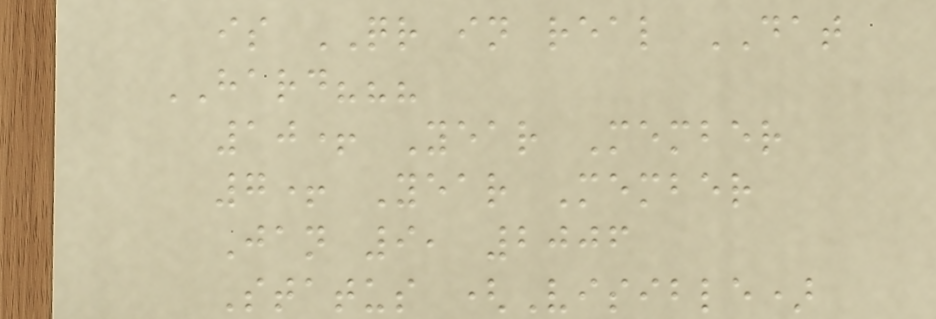is QR in real DAT
HARD???
10+ Year Member
7+ Year Member
Jan 9, 2006
Status (Visible)
